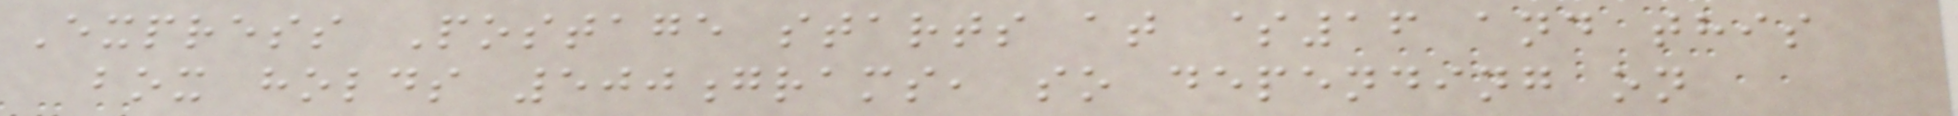Express Postage starts at $16 and this
box holds 500grams, so depending on
